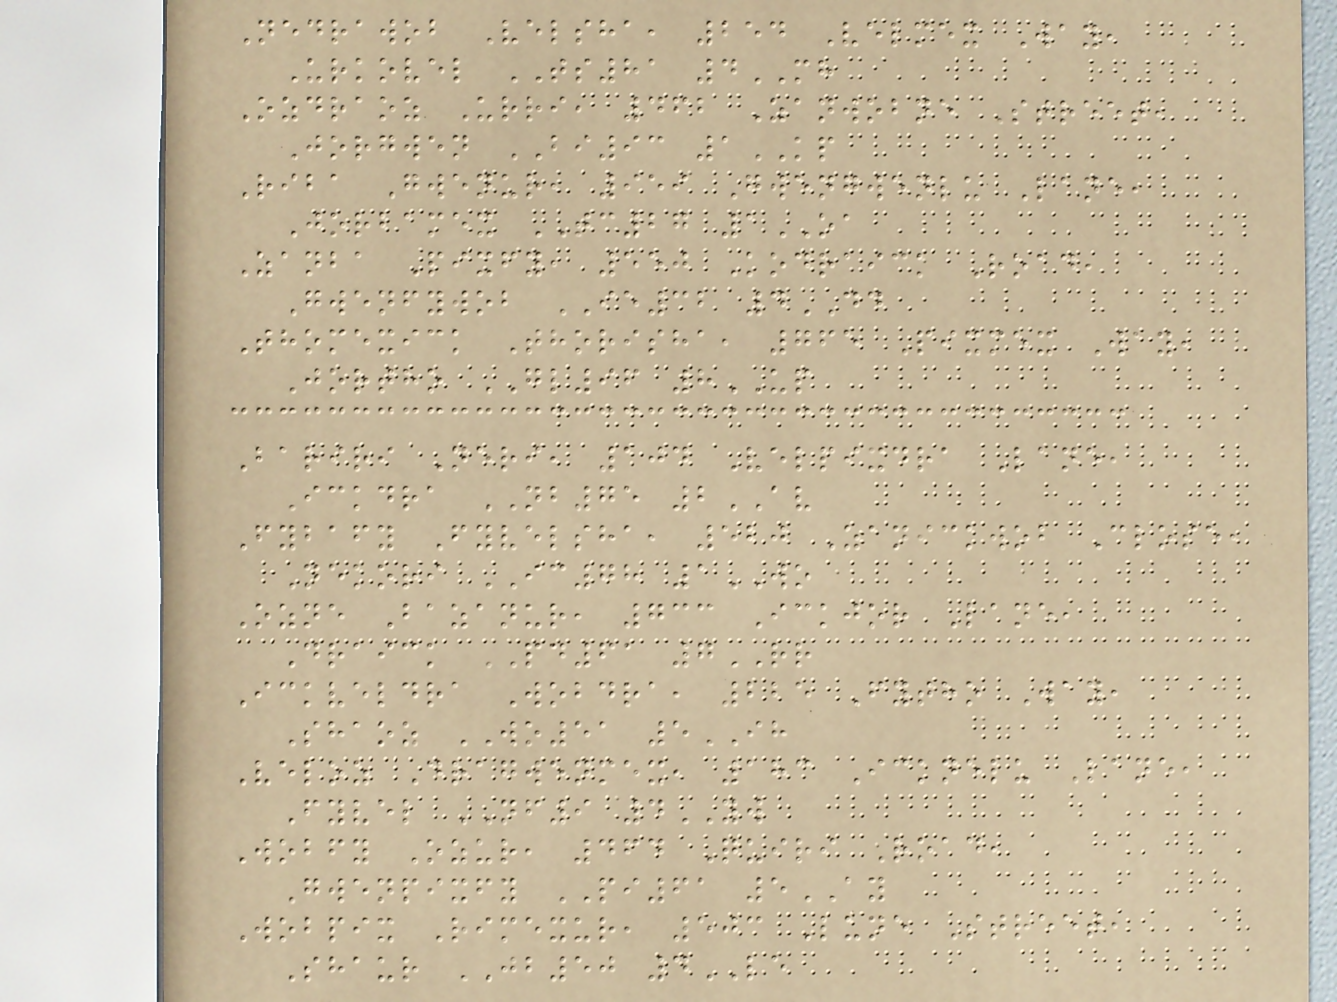Nedrawob Velsha, 254 Velmex Way,
Urkovel TS81 4MH
Ozdraoz Urri, 462 Zanwobne Street,
Jorgwen BI93 1KP
Riba Gwenur, 959 Gwengwenlu Lane,
Jorbamex TC27 1OA
Zanba Pixfy, 550 Kodraick Road,
Gwenfywob IE32 4DD
Thomexick Thorisha, 765 Pixmex Way,
Jortho GL96 8UP
Bariri Neri, 104 Velpixdra Lane,
Ickdra NB75 2AV
Fybafy Fyvelsha, 520 Zanickwob Close,
Nekori IC78 1WO
Ozne Bazanur, 733 Ickjor Lane,
Draick PD61 7RR
Ickveldra Wobdra, 225 Fytho Way,
Shaoz WO51 5IH
Veloz Dragwenmex, 183 Icknelu Lane,
Fyvel NF9 4YW
Wobfy Ozur, 464 Quiri Road,
Gwenpixfy PI61 5AY
Wobpix Rimexur, 503 Lune Street,
Shaur JB50 4LE
